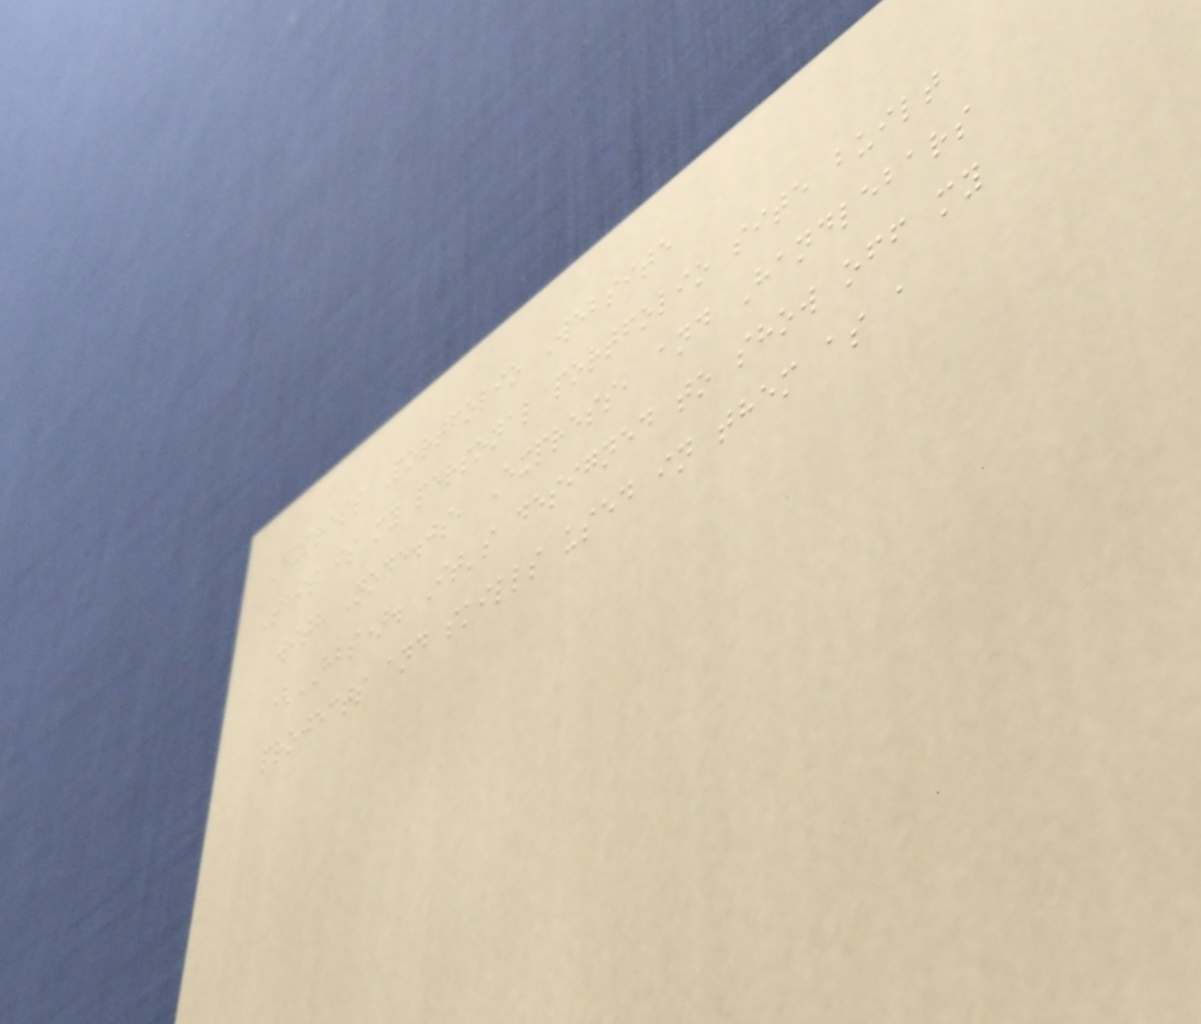Express Portfolio Website
This is my personal portfolio site built
with Node.js, Express, and Handlebars
(HBS). It's designed to show off my
projects and skills used in them as a
